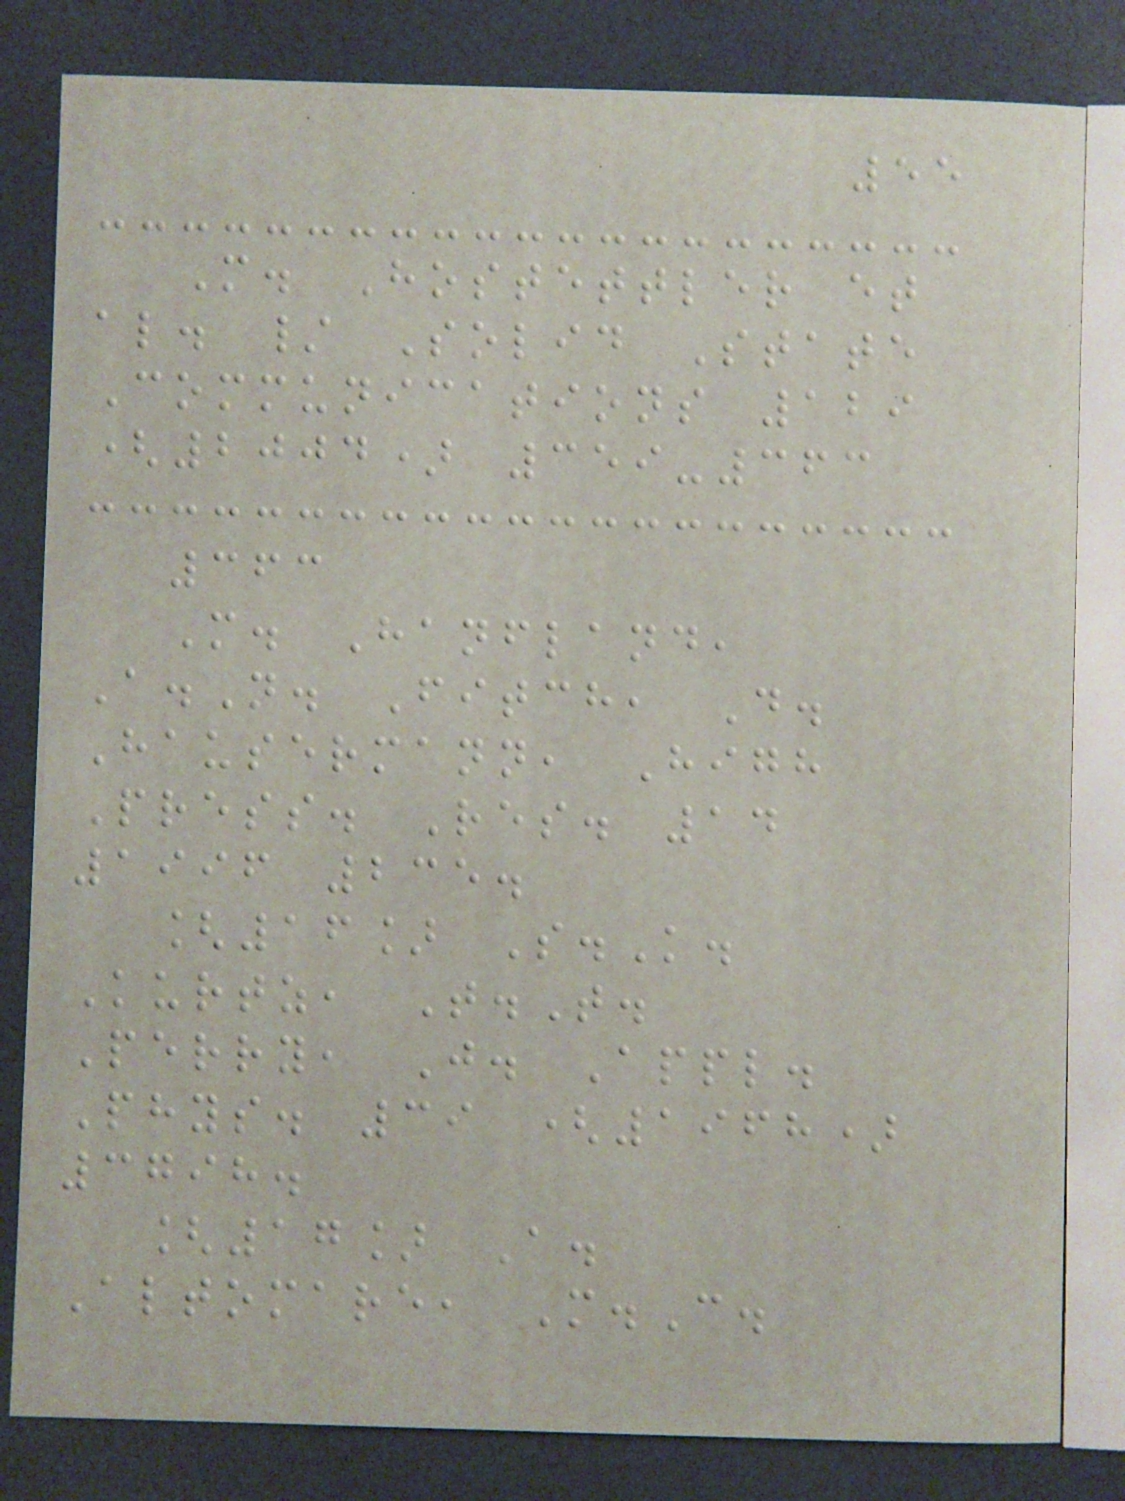55
M. Hostettler et
al. / Solid State
Communications 129
(2004) 359-363
363
M. Hanfland,
A.N. Fitch, D.
Hausermann, High
Press. Res. 14
1996 235.
[16] S.K.
Kurtz, T.T.
Perry, J. Appl.
Phys. 39 (1968)
3798.
[17] A.
Altomare, M.C.
